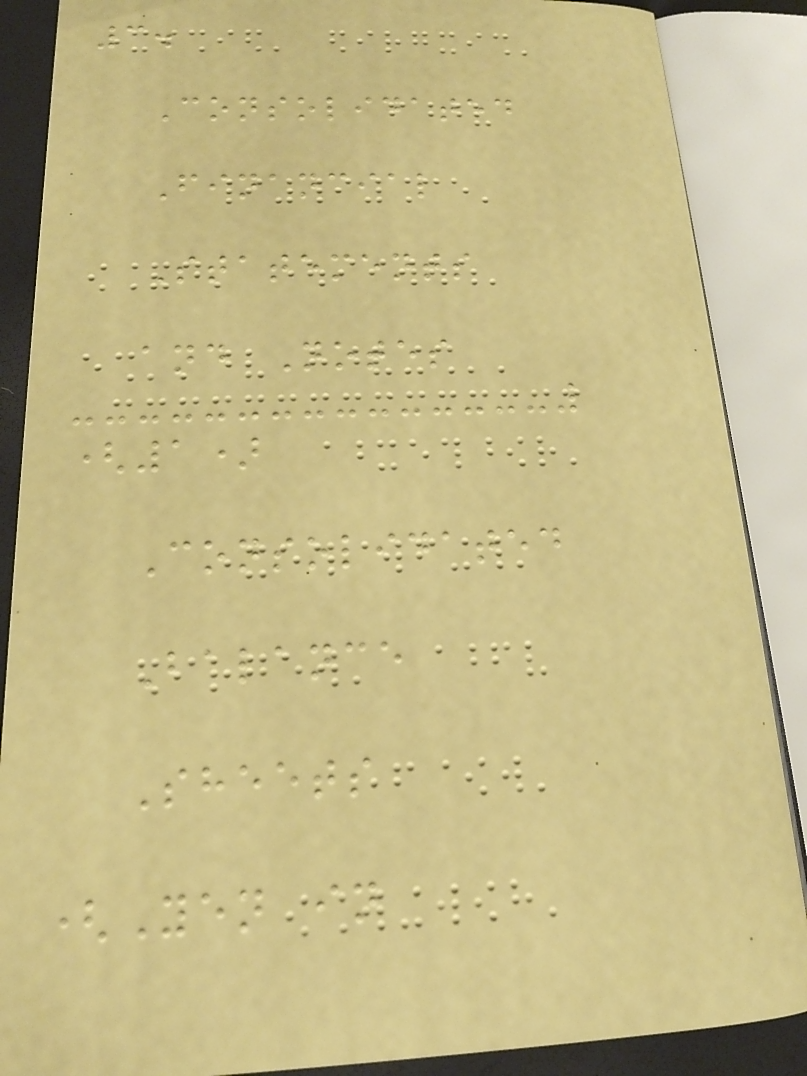3.
Consolidated
Financial
Statements
and Notes
(1)
Consolidated
Balance
Sheets
(Yen in
